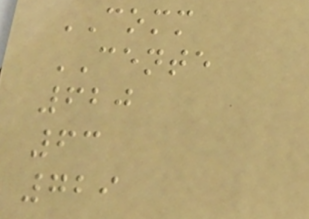COMM
CENTE
620
63
729
